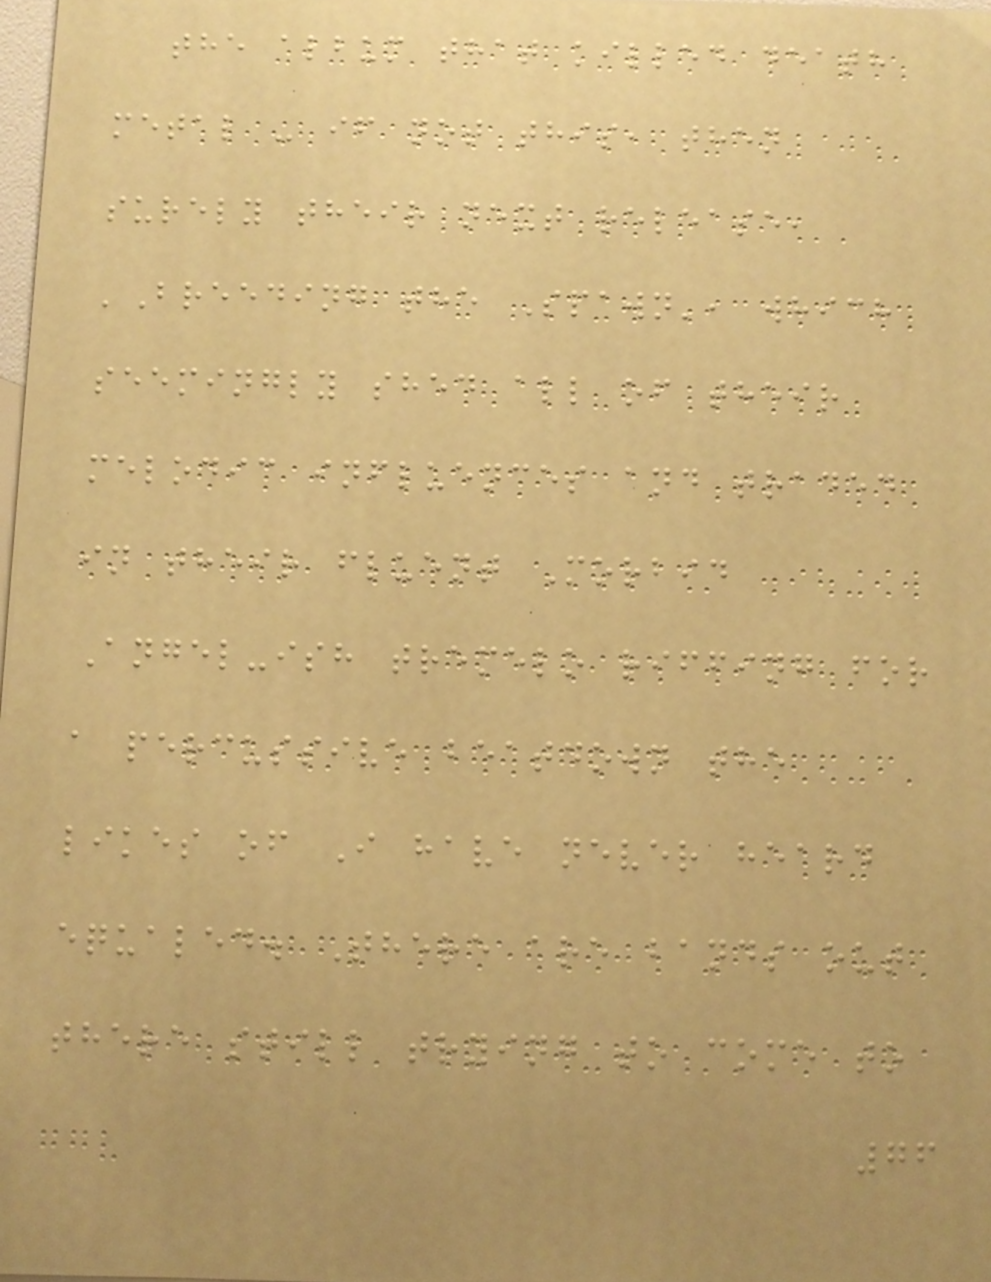the album that killed death
metal - if not this, then
surely their next release,
'Breeding the Spawn', which
seemingly shed all of their
melodic influences and traded
in their fluent Morbid
Angel-ish tremelo riffing for
a percussive beatdown the
likes of I have never heard
equaled. There are bands out
there still trying to come to
76
